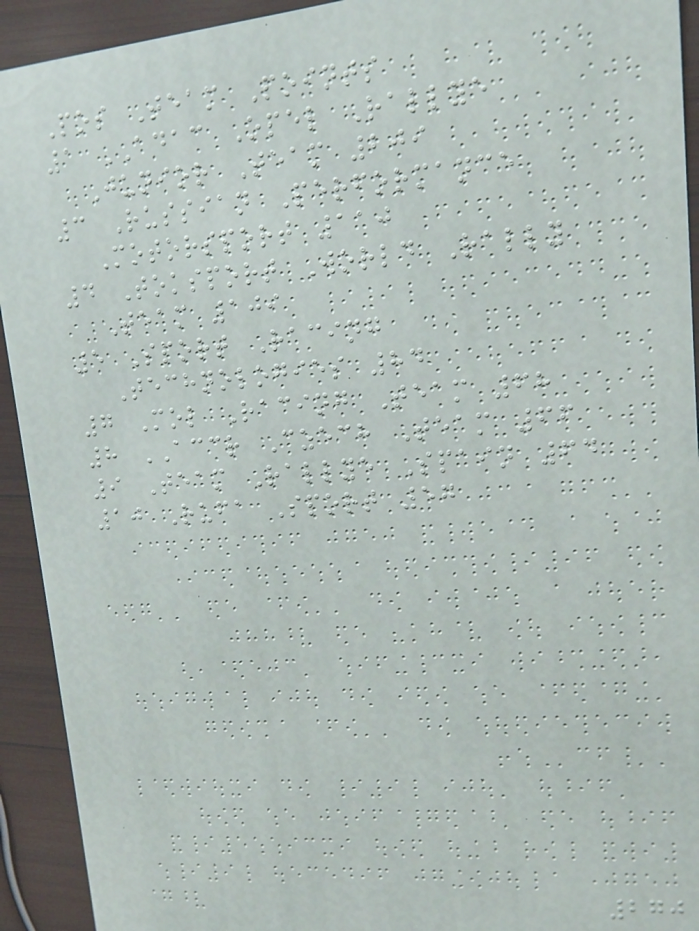Pos Team Points
1 ADAC Opel Rallye
Junior Team 209
3 Russian Performance
Motorsport 110
4 Toksport World Rally
Team 109
5 Sport Racing
Technologies 84
7 Mol Racing Team 68
8 ACCR Czech Team 66
9 Team Rallye Spain 64
10 Rufa Sport 57
270
